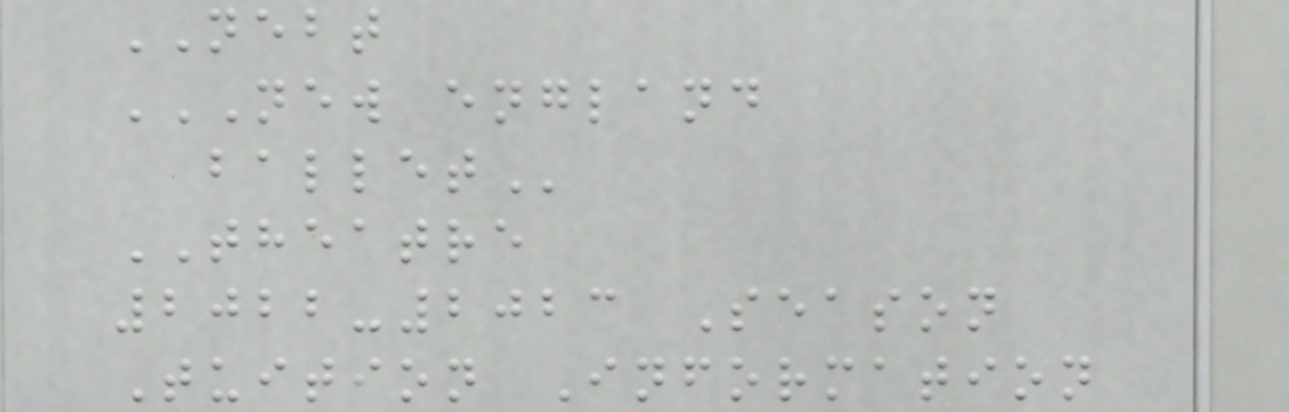NEBT
NEW ENGLAND
BALLET
THEATRE
2022-2023 Season
Tuition Information
